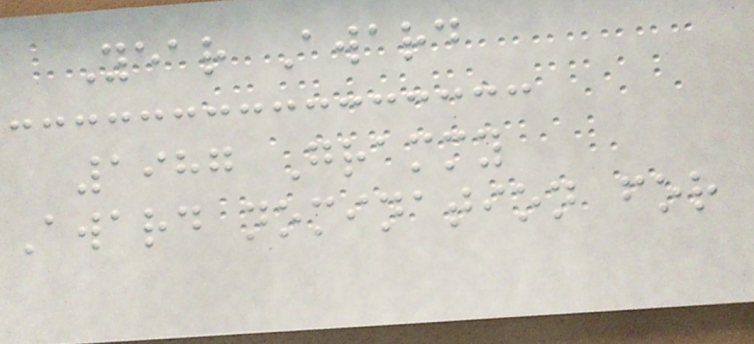Year Award
1987 Grammy
Award nomination for
